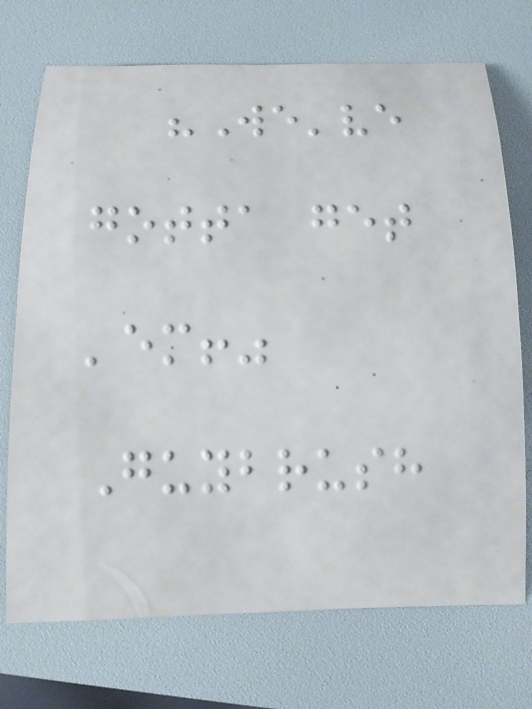"We've
gotta get
'em!"
Guybrush
